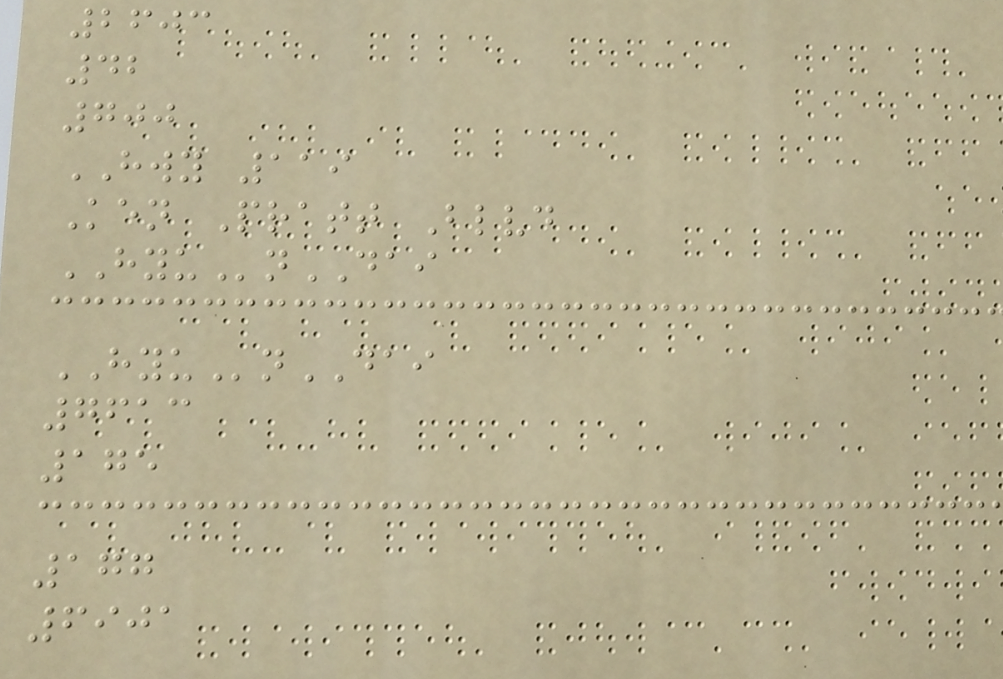2603
42
700
HWY 119
Ken Pratt Blvd
HYUnDAI
HYUnDAI
7613
175
177
6901
